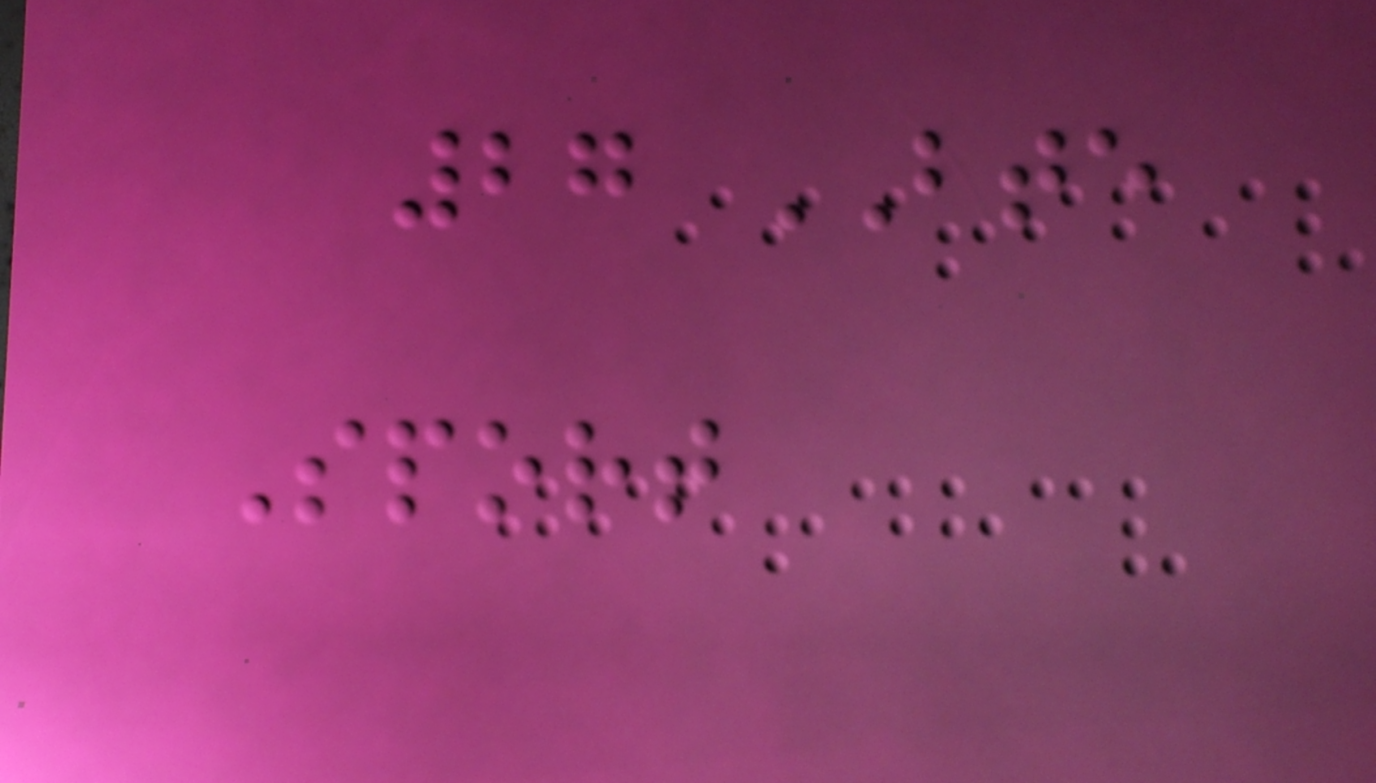27 BTE
Sport
